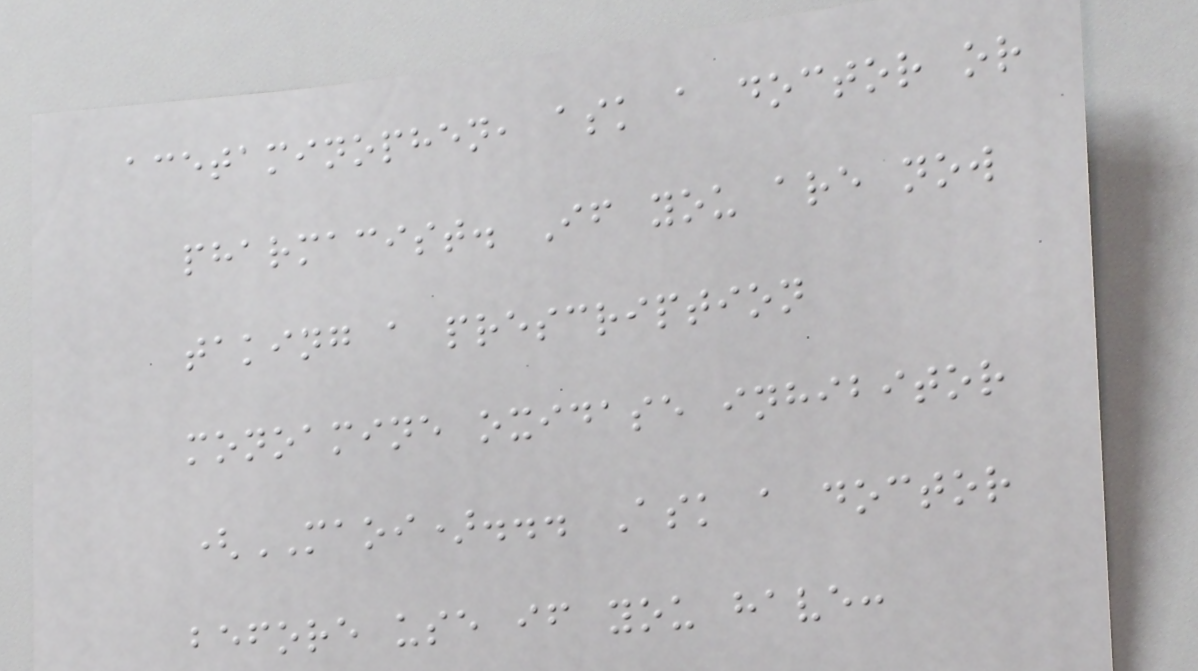acetaminophen, ask a doctor or
pharmacist. If you are now
taking a prescription
monoamine oxidase inhibitor
(MAOI)... Ask a doctor
before use if you have:
